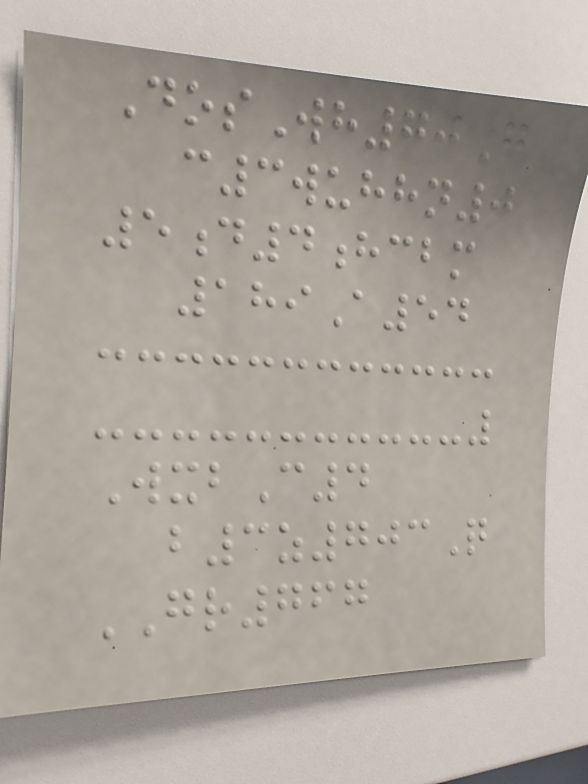DosWh70G
c3wuhhn0
5d4hcbm
189A54
WxbC4
b3z703Q
GR767
